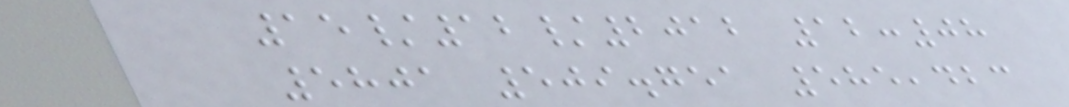15/12/2012 12:08
5801 509.751 585,423
